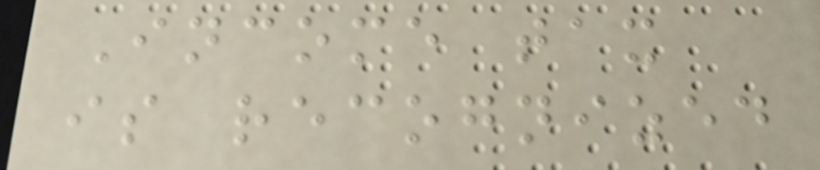Income tax
is recognized
